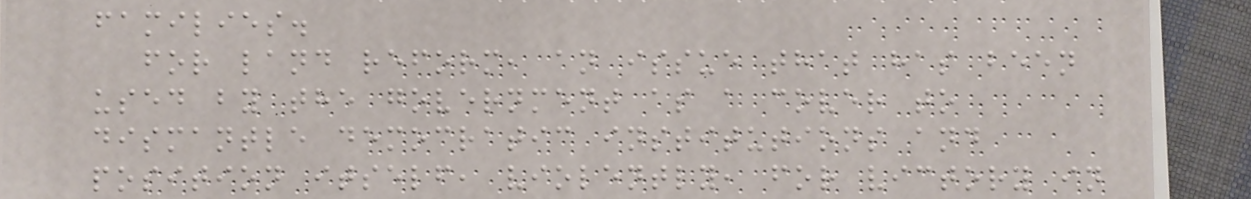families.
for land reform, an issue that has been
used by the government as a cover to
dismantle democratic institutions and
position itself, violently, for victory in
